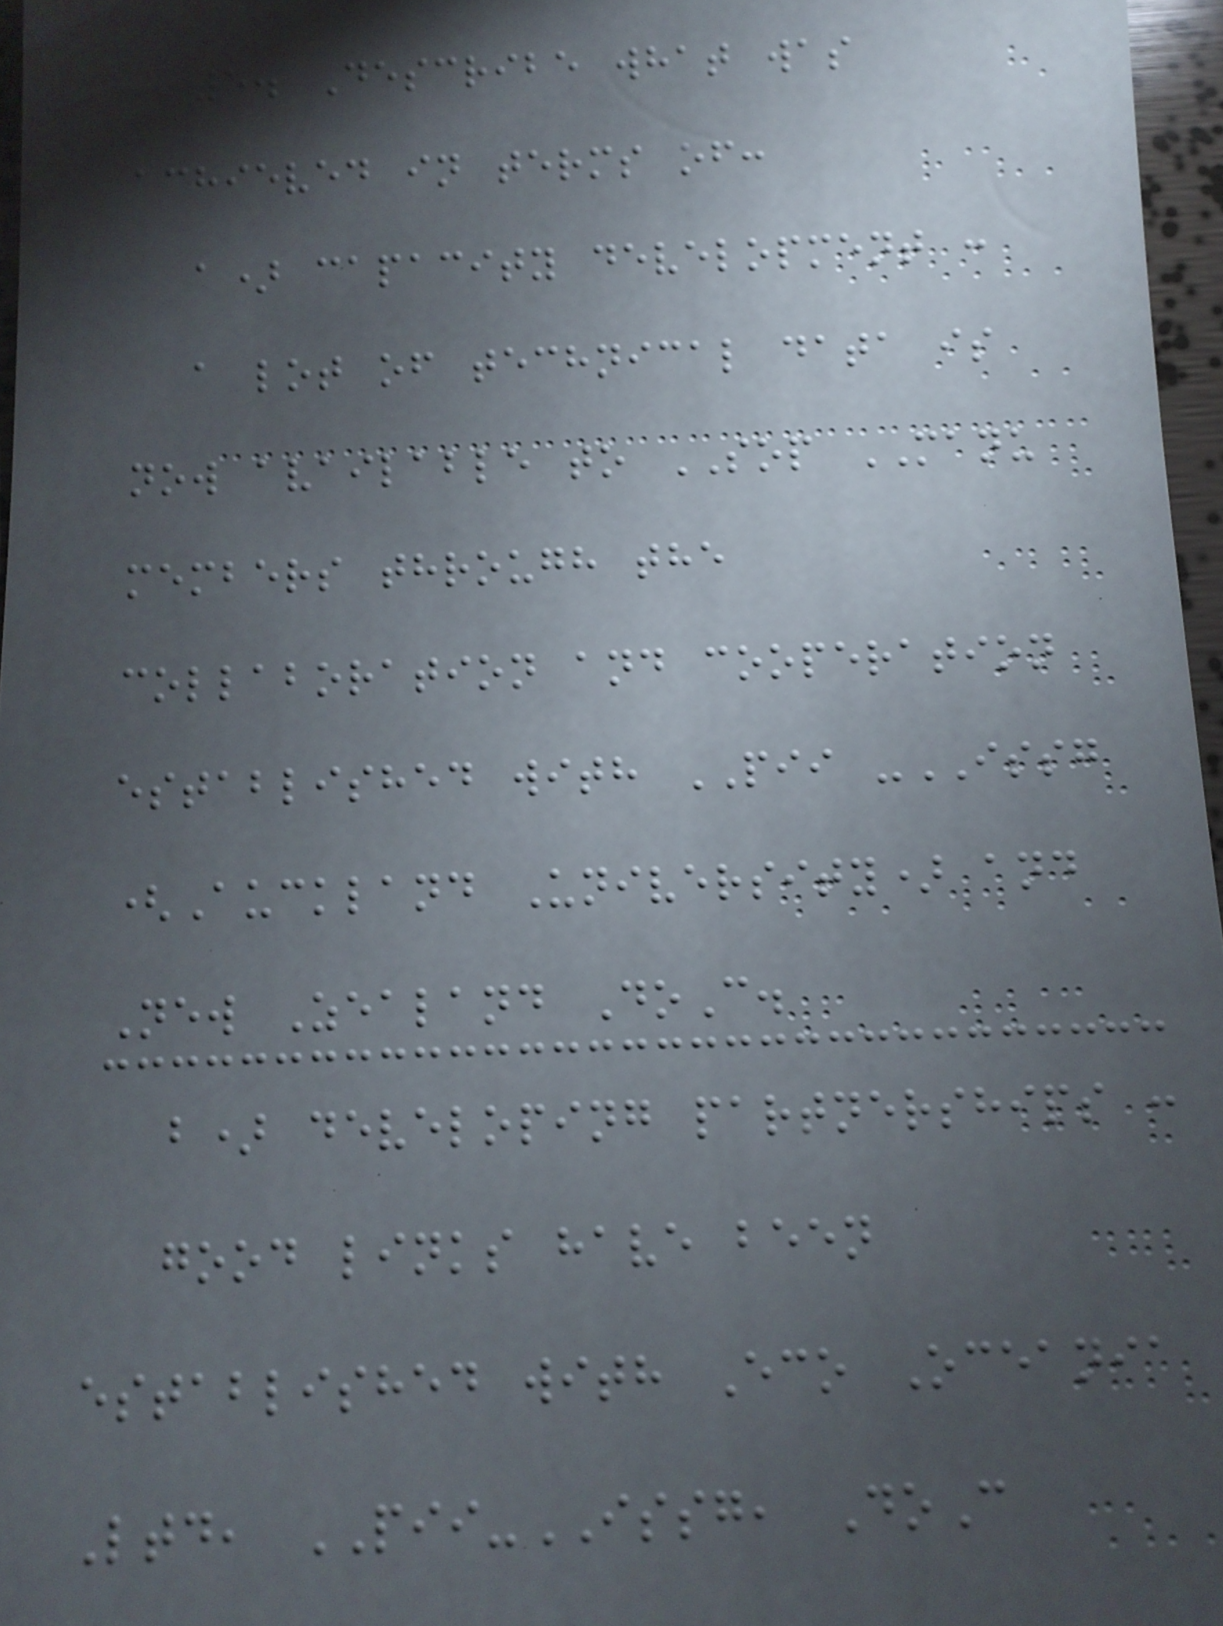5. Describe what was
achieved in terms of:
a) capacity development :
a lot of technical data is
now available to SOP MANU
members through the
collaboration and cooperation
established with PII -ISSG
(Auckland University) and
New Zealand DoC.
b) developing partnerships :
good links have been
established with Eco Oceania
Ltd, PII-ISSG, DoC
